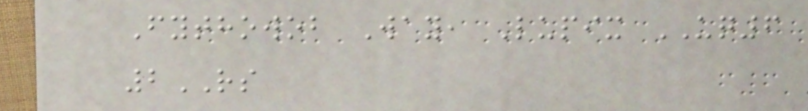Fythowob Way, Lupix UQ6
2RS
